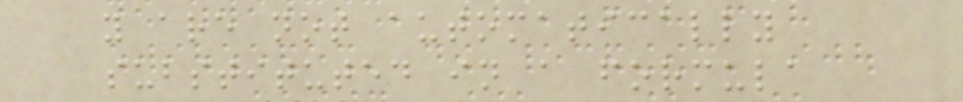y are not automatically
substituted in a formula
